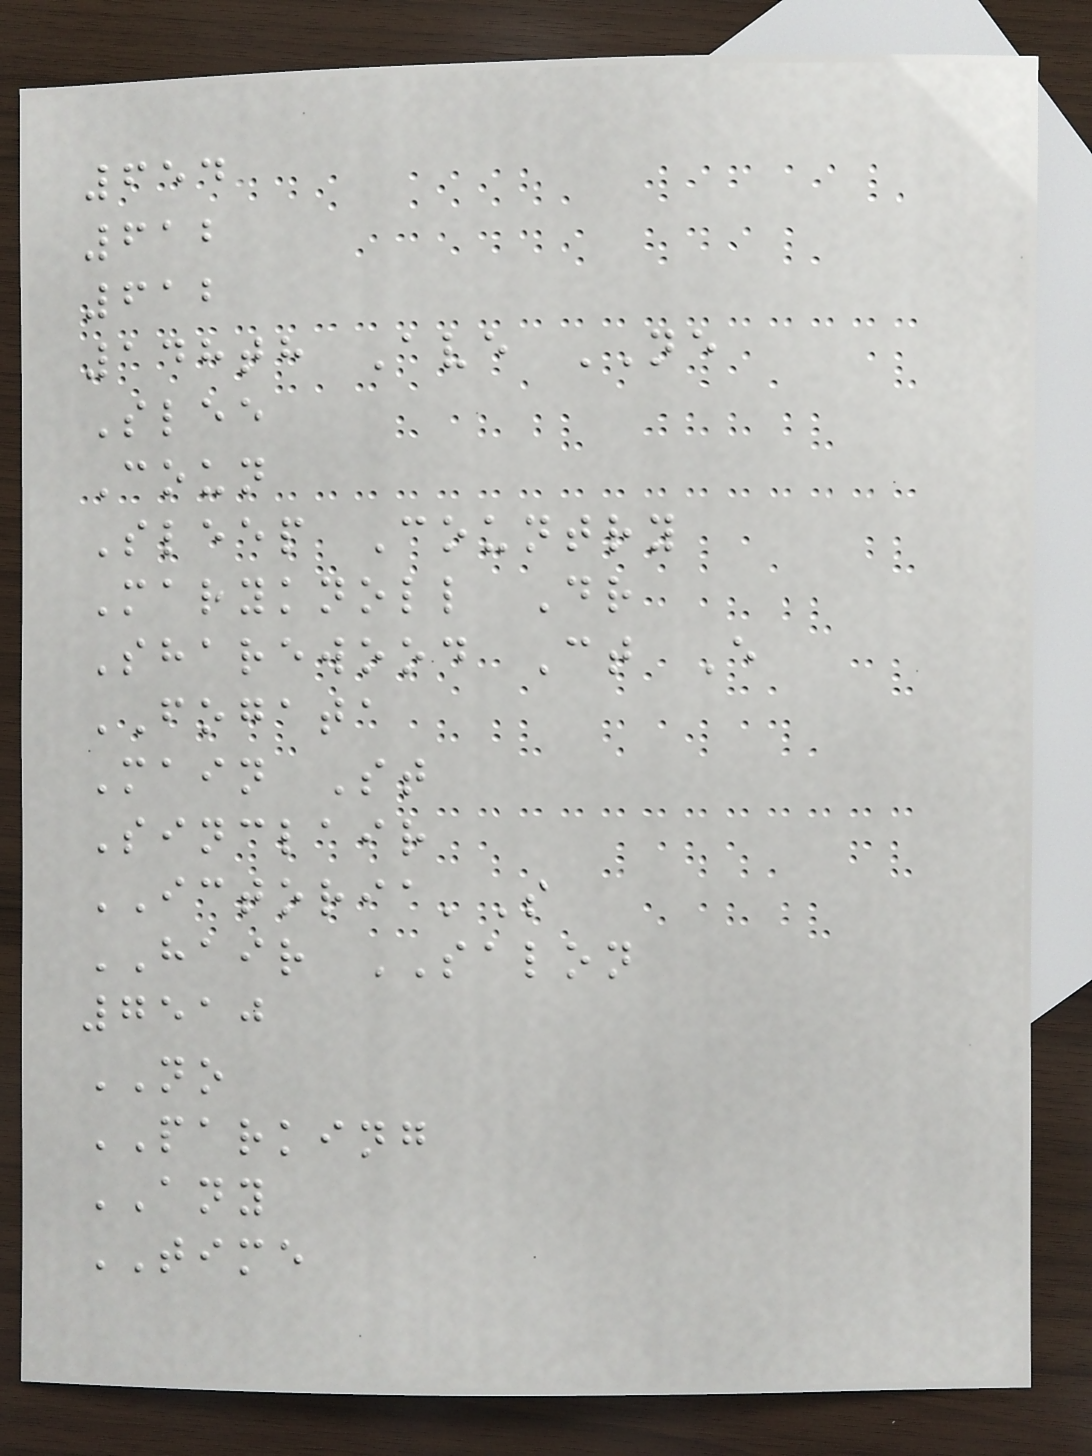654
612
612
148th Ave NE
Slee
Coun
Sleep Country
Maryknoll Dr
Sharewood Ct E
FOGATA
Main St
Sinclair
ICTORIA'S
HAIR SALON
7510
NO
PARKING
ANY
TIME
